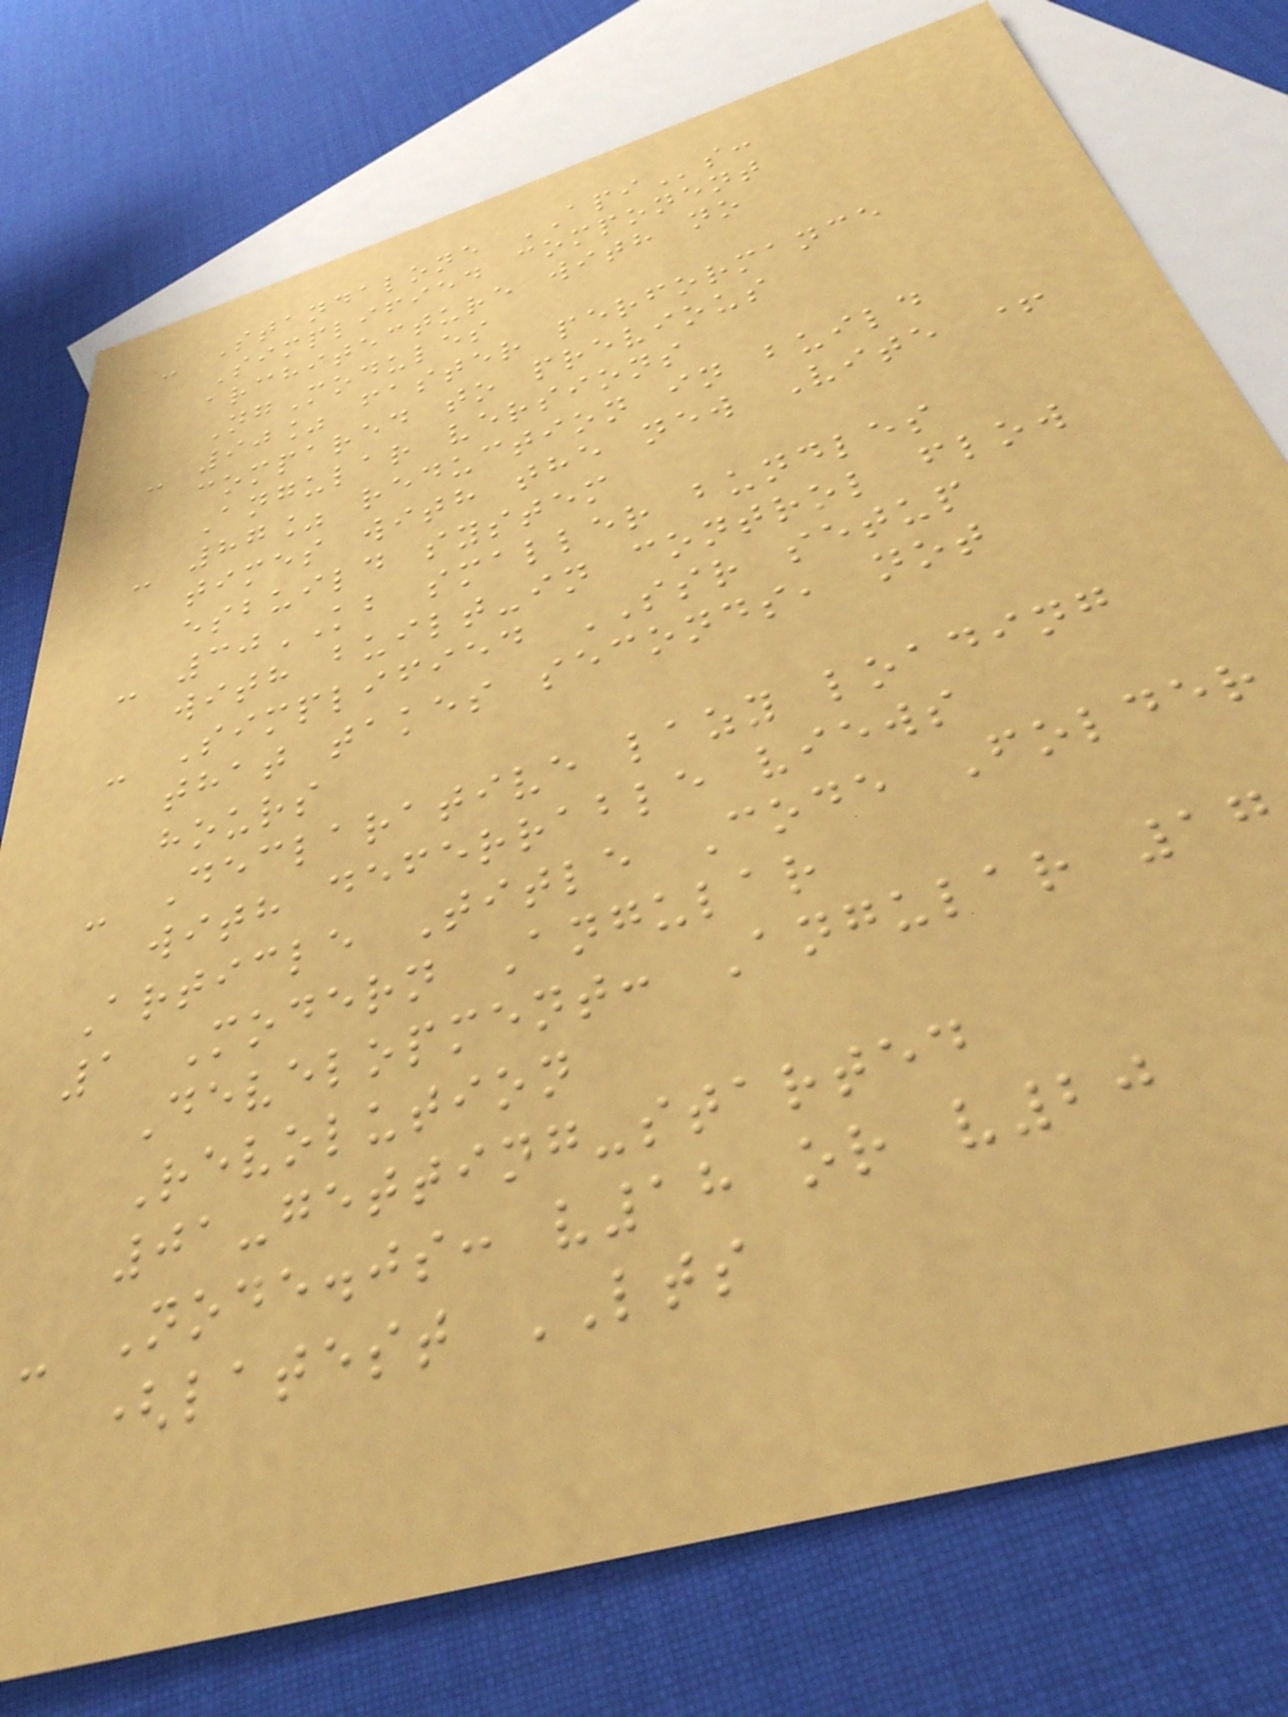- Standalone APIs:
Simplified component
architecture with no
NgModules
- 90% faster performance
compared to previous
Angular versions
- 87% reduction in build
times with the new Vite +
esbuild system
- 30KB smaller bundles
with built-in control flow
- Simplified SSR setup
that takes seconds, not
hours
- Declarative lazy loading
with deferrable views
Article Title Code Folder
1 Modern Angular
Development: Angular 17
Revolution
01-getting-started
- Node.js: v18 or v20
(latest LTS
